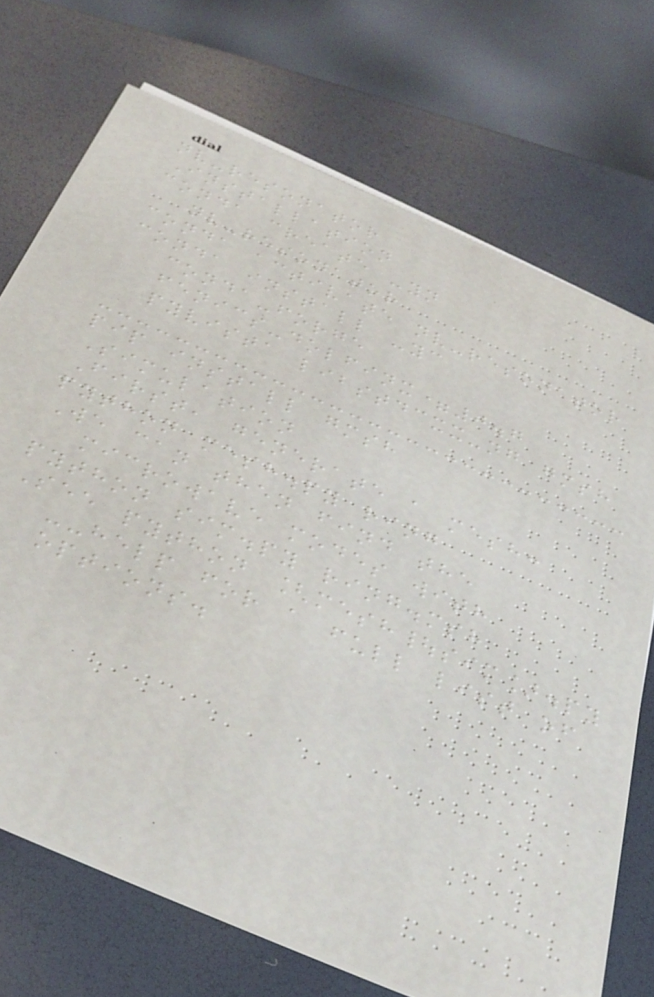nv-resonator
Installation
conda create -yn
nv-resonator
conda activate nv-resonator
conda install -yc
conda-forge
fenics-dolfinx=0.7
pyvista libstdcxx-ng gmsh
pip install gmsh
Simulation
First, generate a mesh:
python mesh.py ring
We can then find the
microwave modes with
python sim.py ring.msh
See python [mesh|sim].py
--help for a full list of
options.
